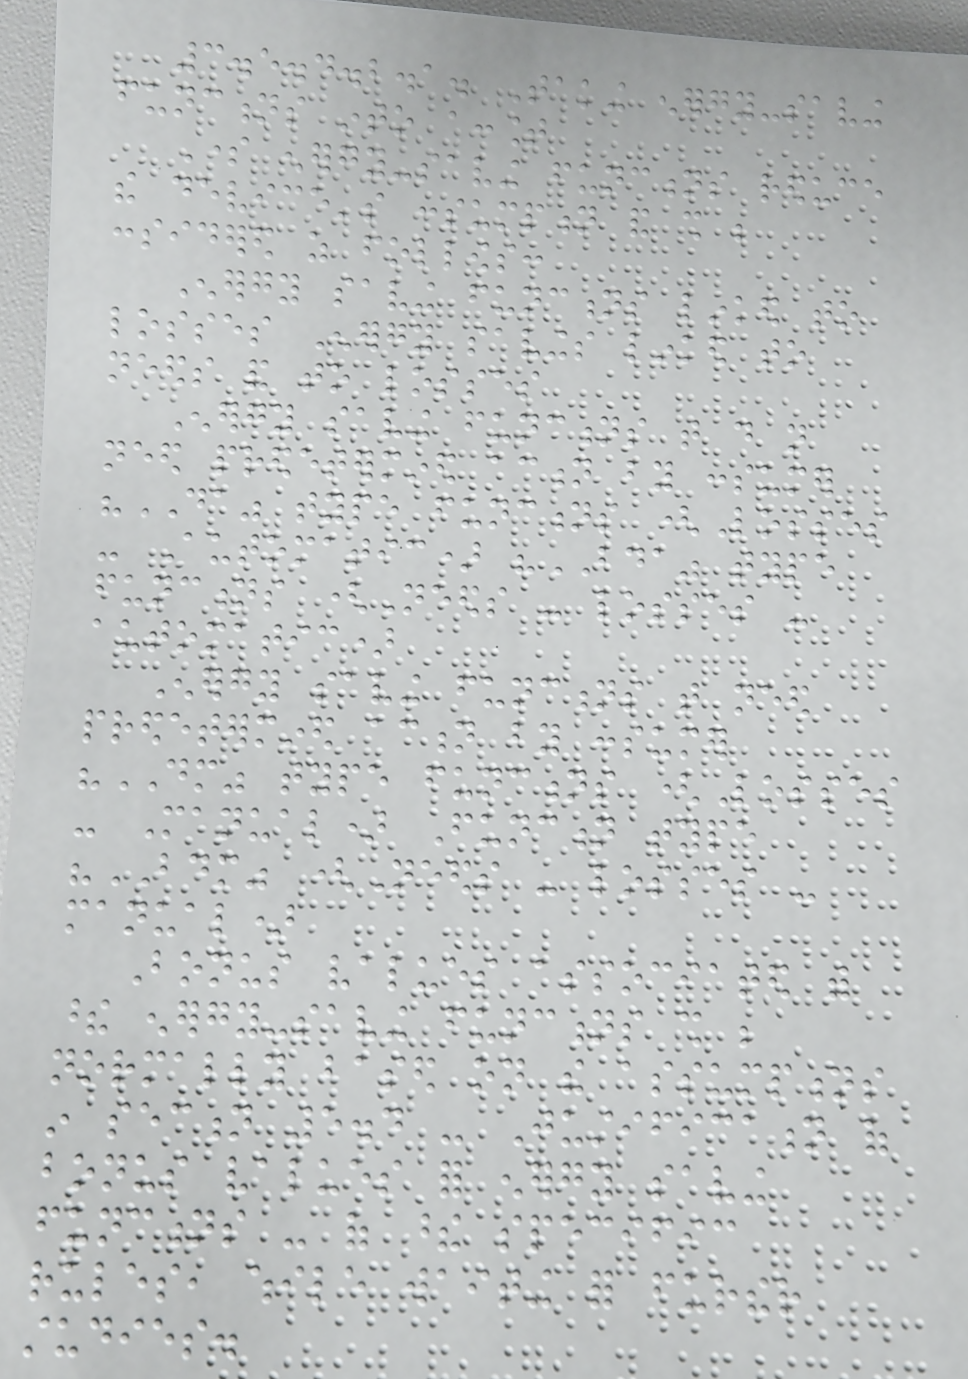3.5.4.2.1. Taking energy-saving
functions into account
Some energy-saving functions reduce
the device's consumption and shall be
considered as follows:
Energy saving functions linked to
losses Energy savings linked to
needs and to losses
Energy saving functions that do not
need predetermined action by consumer
"DA" type functions (Losses
- Automatic) "BDA" type
functions (Needs - losses -
automatic)
Energy saving functions that need
predetermined action by consumer
"DM" type functions (Losses
- Manual) Function type
"BDM" (Needs - losses -
manual)
Bonus values associated with
these energy-saving functions shall be
normally based on the assumptions
in section 5.4 - Justification of
bonus values for energy saving
functions - of these specific
rules, while waiting for further
studies.
